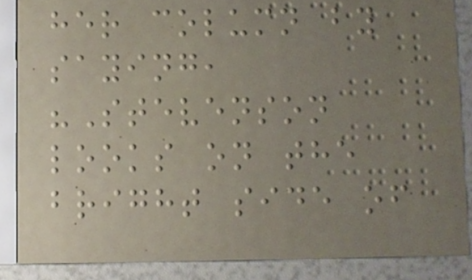her column by
saying,
"Stevenson
looks on the
bright side of
